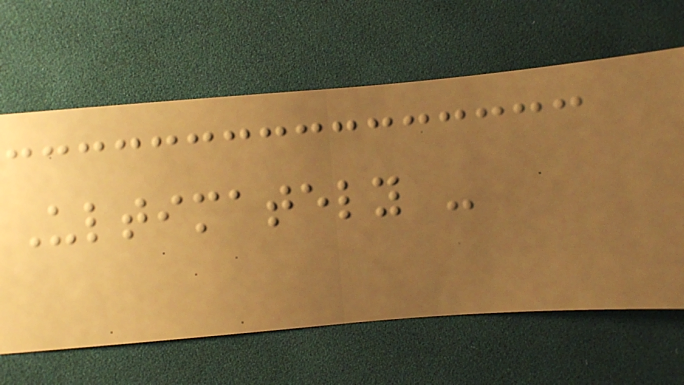Ultimately -
